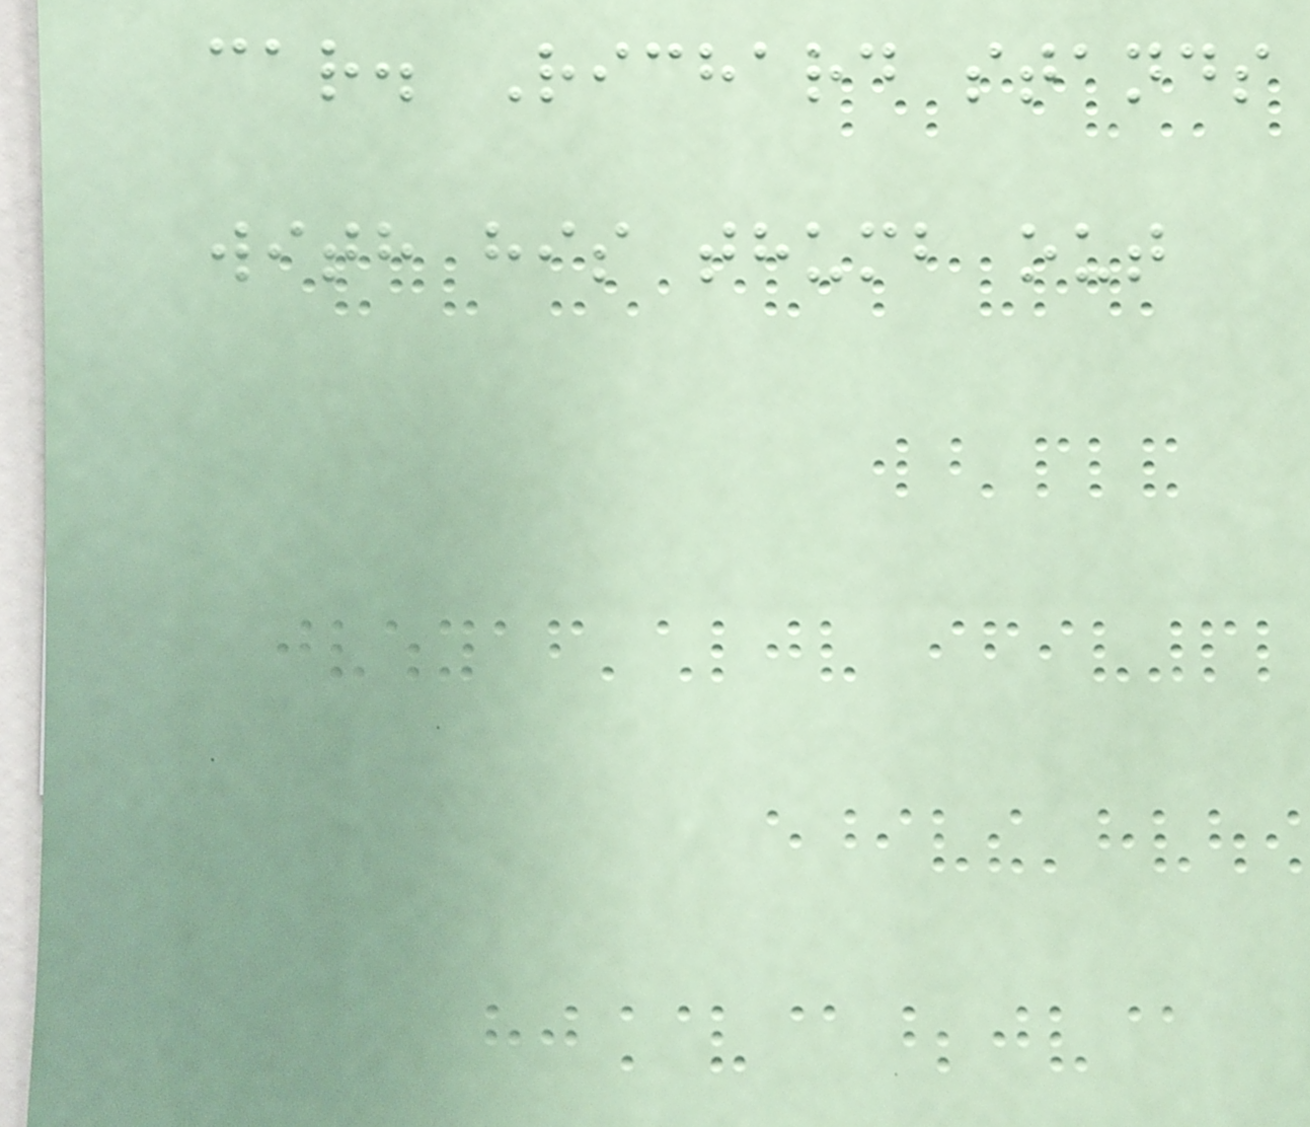car. Richard stands
with his thumb out
